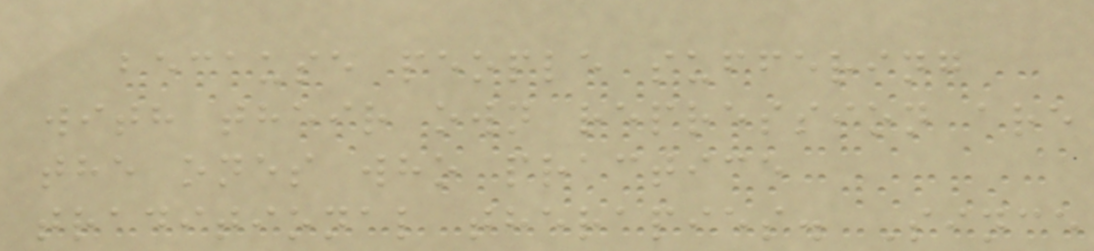because people suffering
with their own repression are
the ones who practice
traditional therapies. Since
